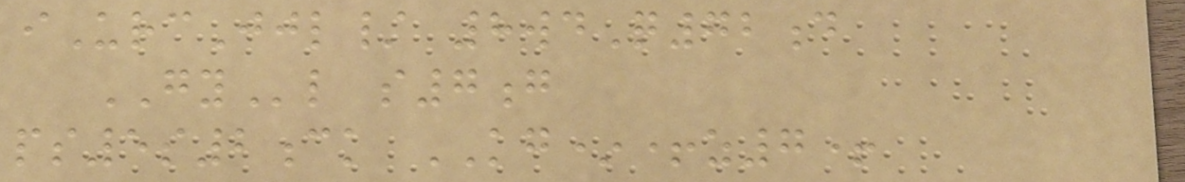iUrcJjl/ 8wdQ72d
GYl s7g
ps5s2ck KG*+z7+
